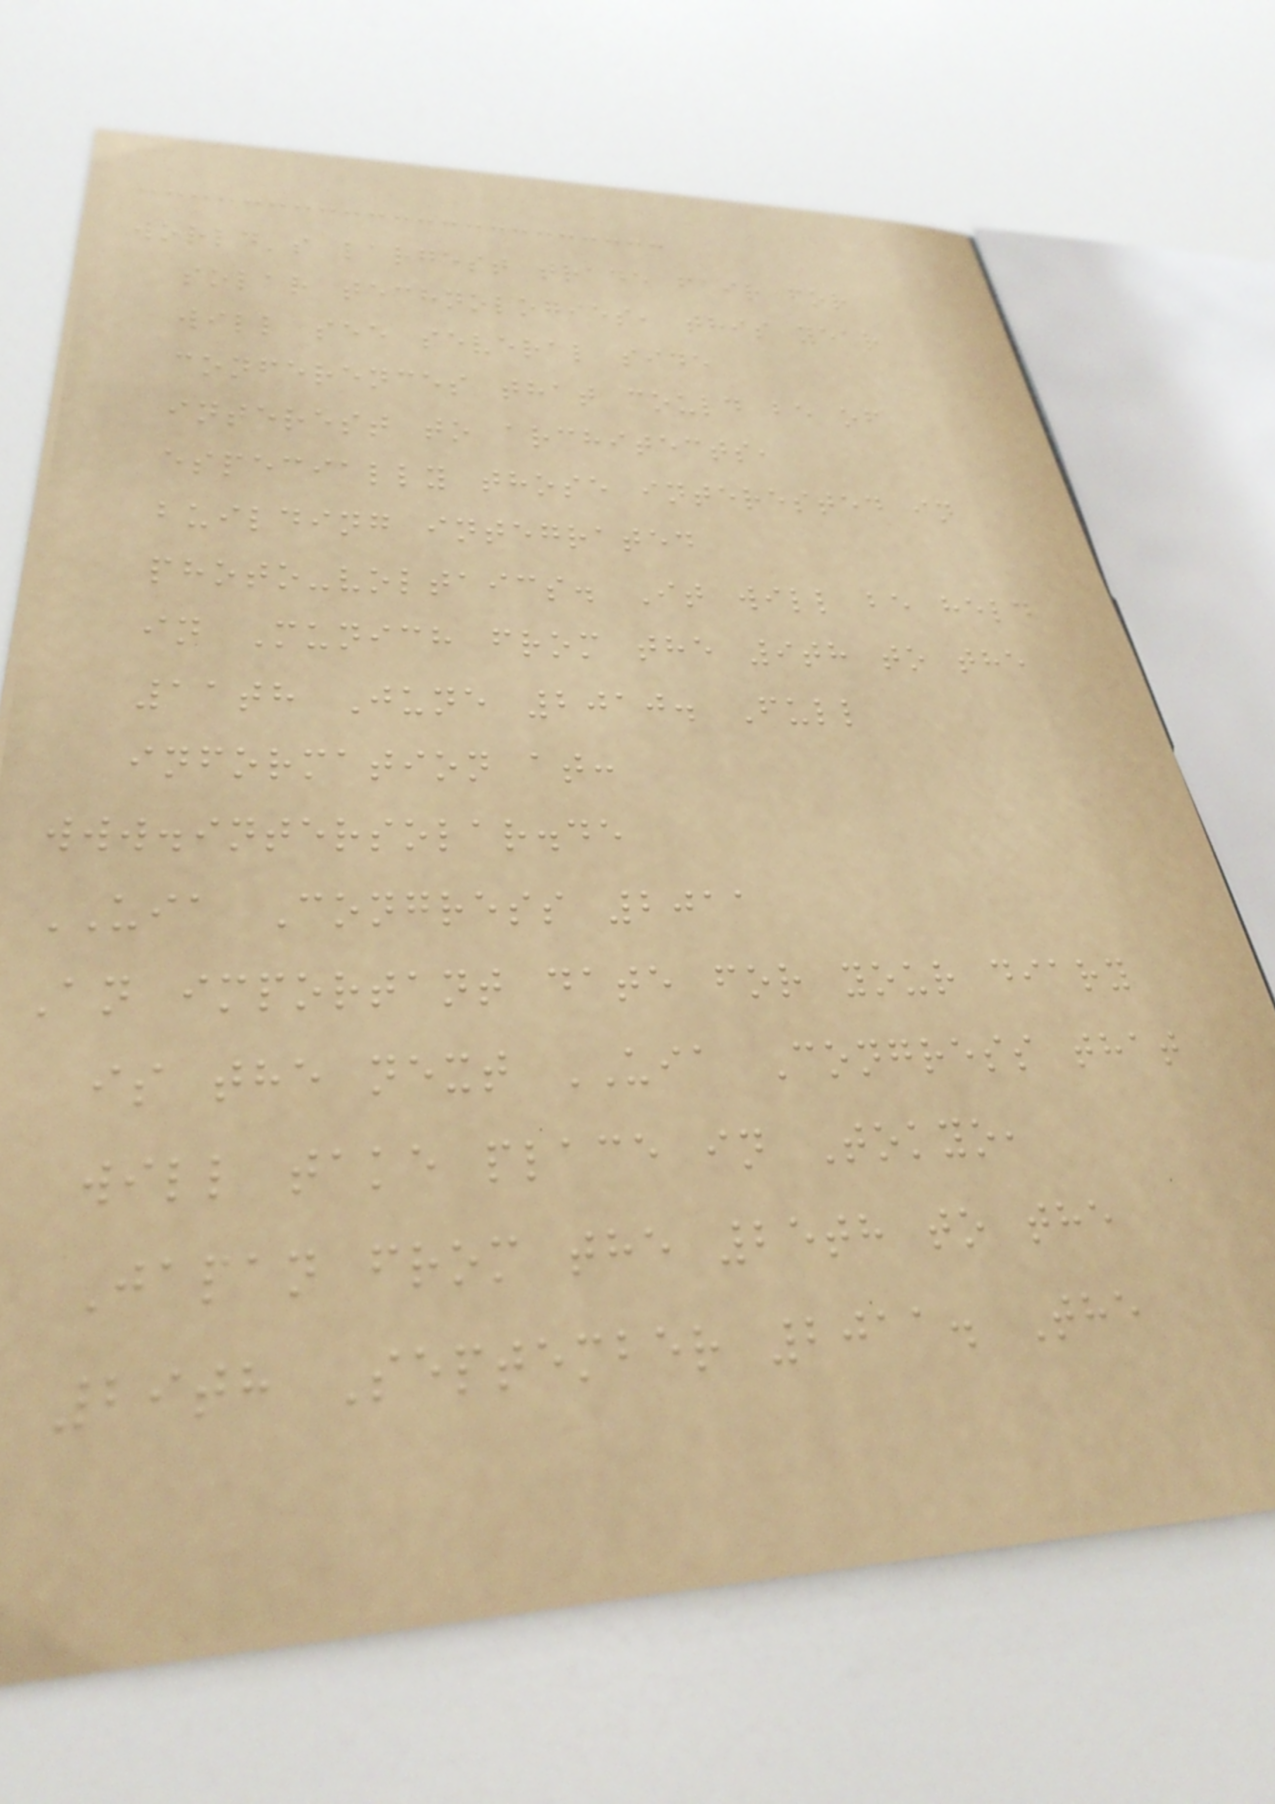world's largest trade fair for
solar technologies, this year
will see several side
conferences that could be of
interest to architects,
especially those interested in
building integrated
photo-voltaics. It will be held
in Munich from the 9th to the
11th June 2010. Full
information at:
www.intersolar.de
UIA Congress 2011
An important date for your diary
is the next UIA Congress that
will take place in Tokyo,
Japan from the 25th to the
29th September 2011. The
